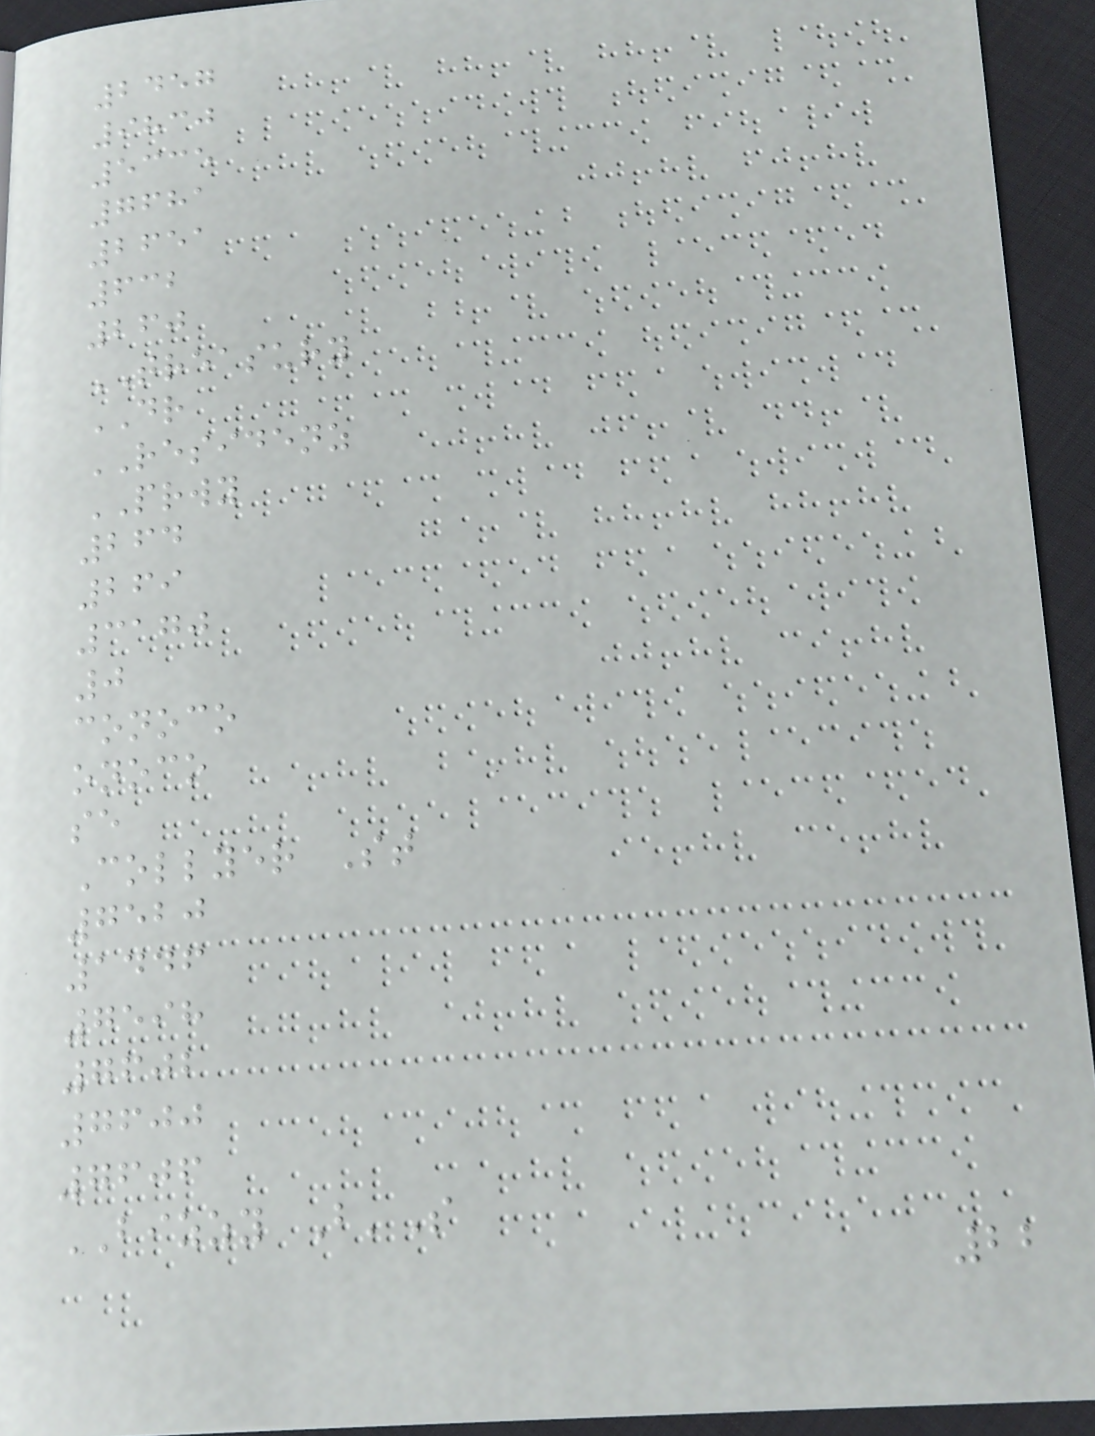2457
9830
5335
7681
2651
632
260
TREASURY
DR
RESIDENZ
PRWY
264
269
3170
0
conoco
onoco
se
Collyer St
7520
1446
7598
7602
7600
7606
BIZZY B'S
22
